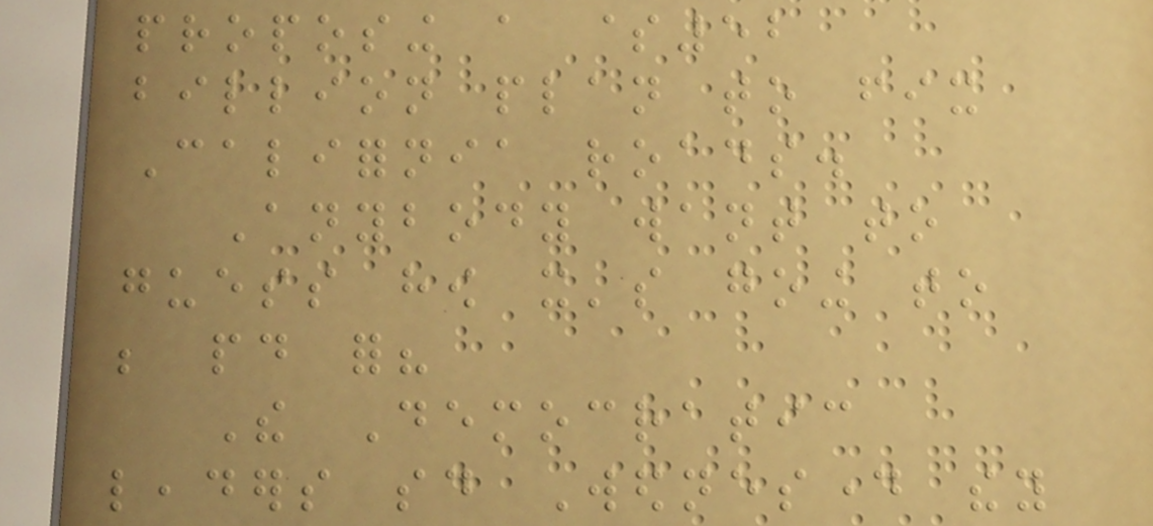proposing a $52
billion plan to fix
California roads.
Anybody want to
guess how it's going to
be paid for?
The Democratic
leaders said Wednesday they
